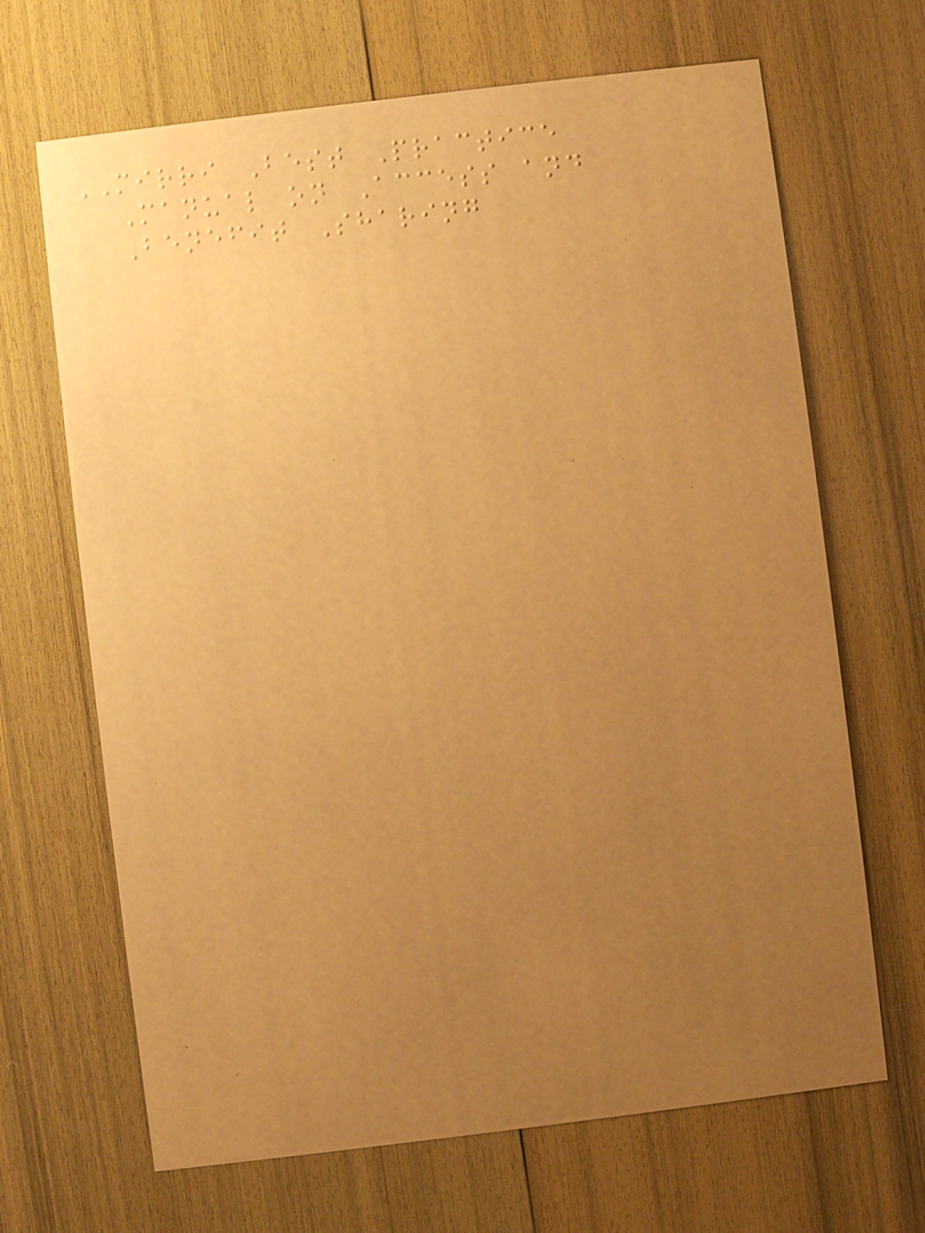MIRRI Best Practice
Manual on Access and
Benefit Sharing
